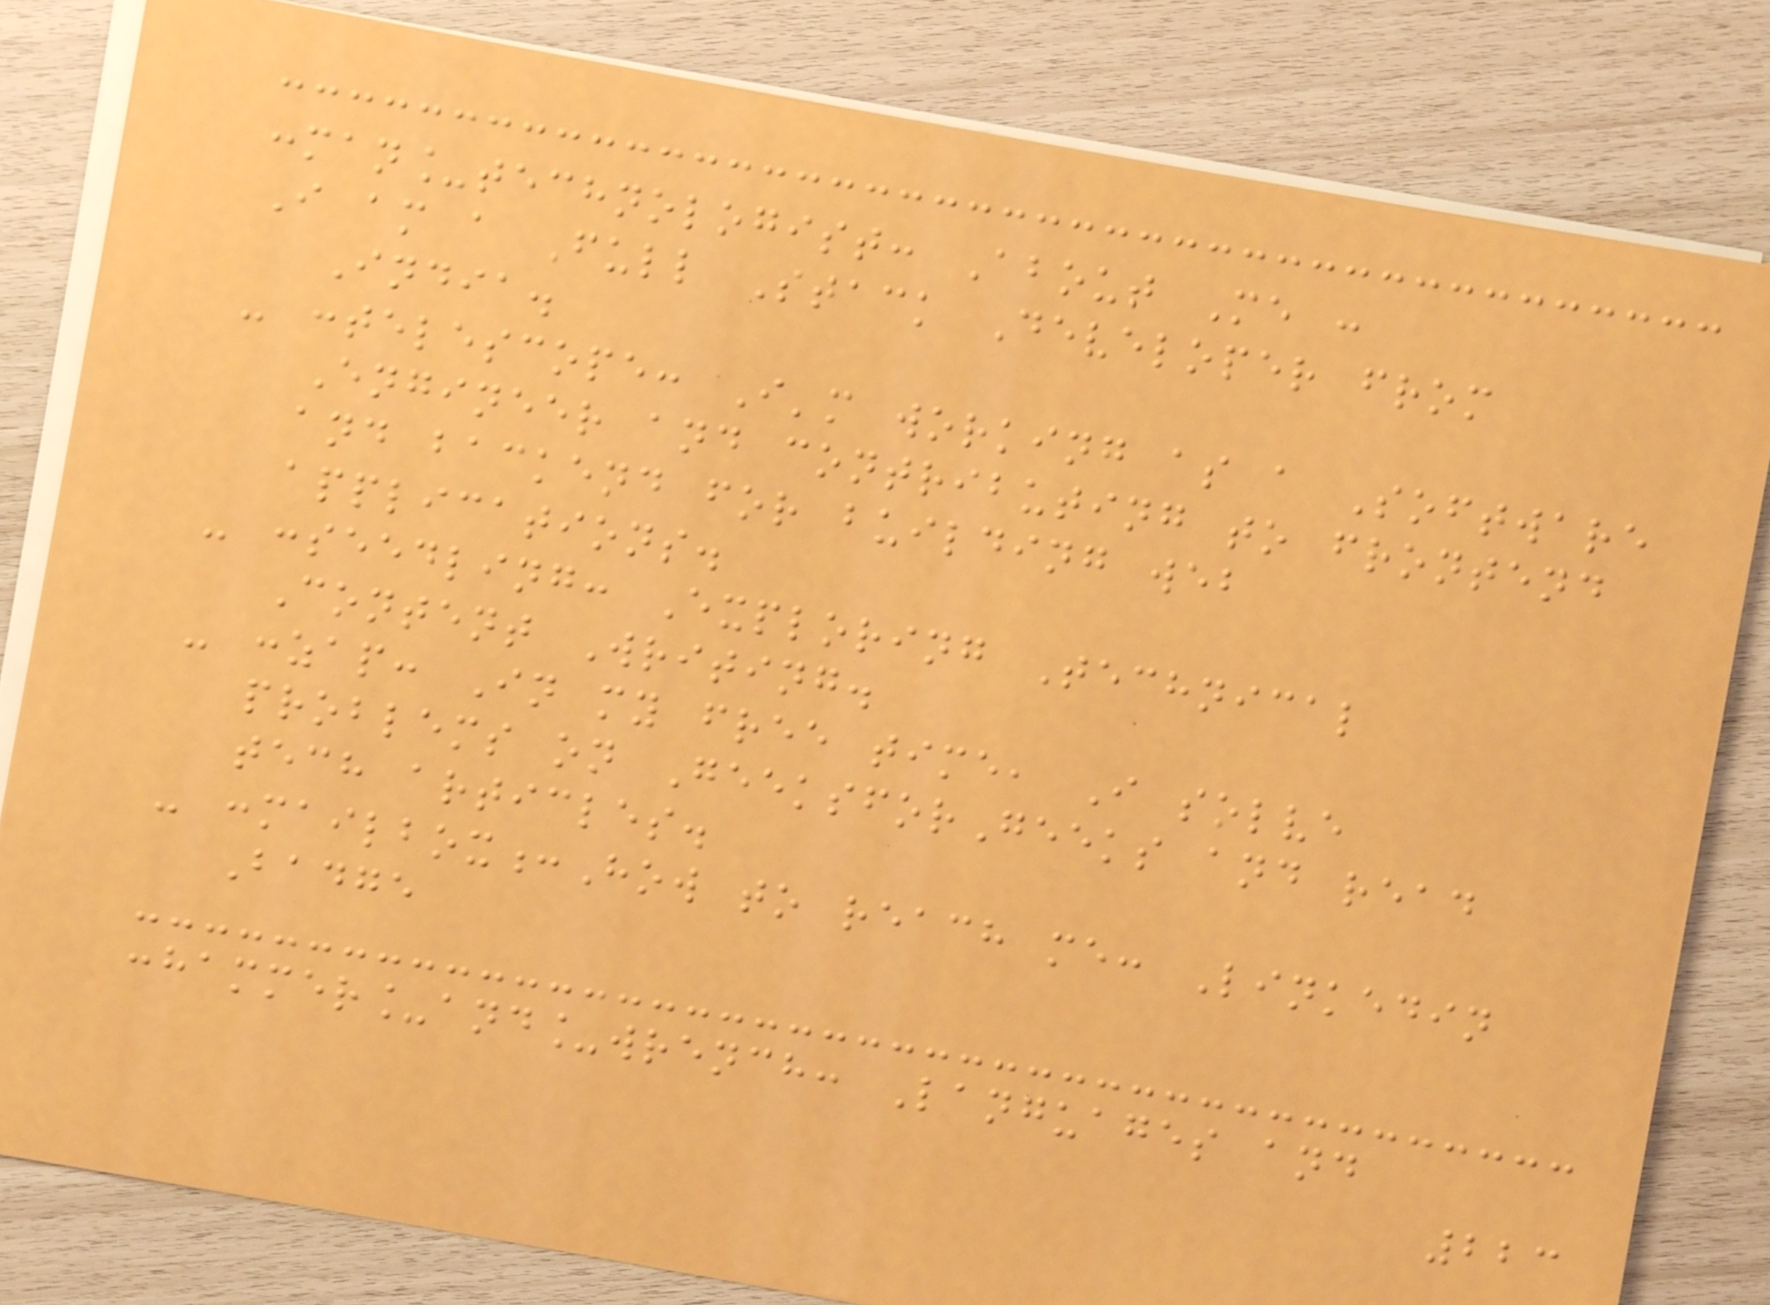:man_technologist: About Me :
I am a Full Stack Developer from
India.
- :telescope: I'm working as a Software
Engineer and contributing to frontend
and backend for building web
applications.
- :seedling: Exploring Technical
Content Writing.
- :zap: In my free time, I solve
problems on GeeksforGeeks and read
tech articles.
- :mailbox:How to reach me: Linkedin
Badge
:hammer_and_wrench: Languages and
223
